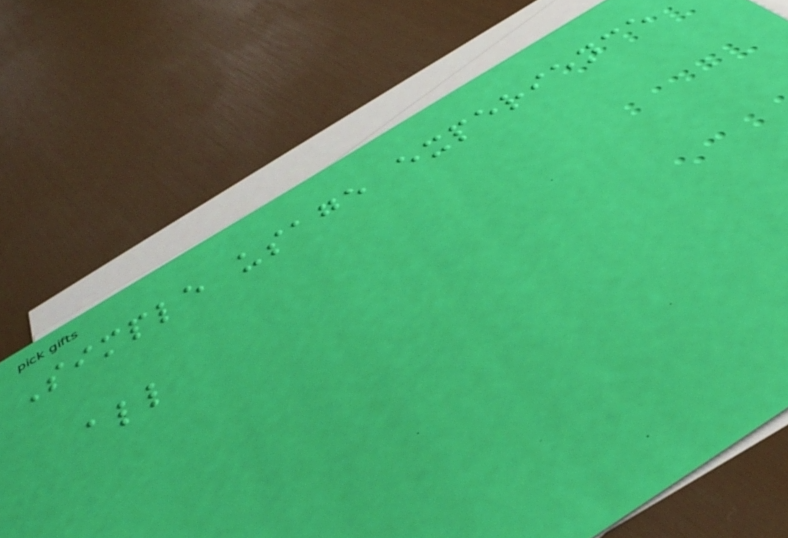Simple usage experience
all
